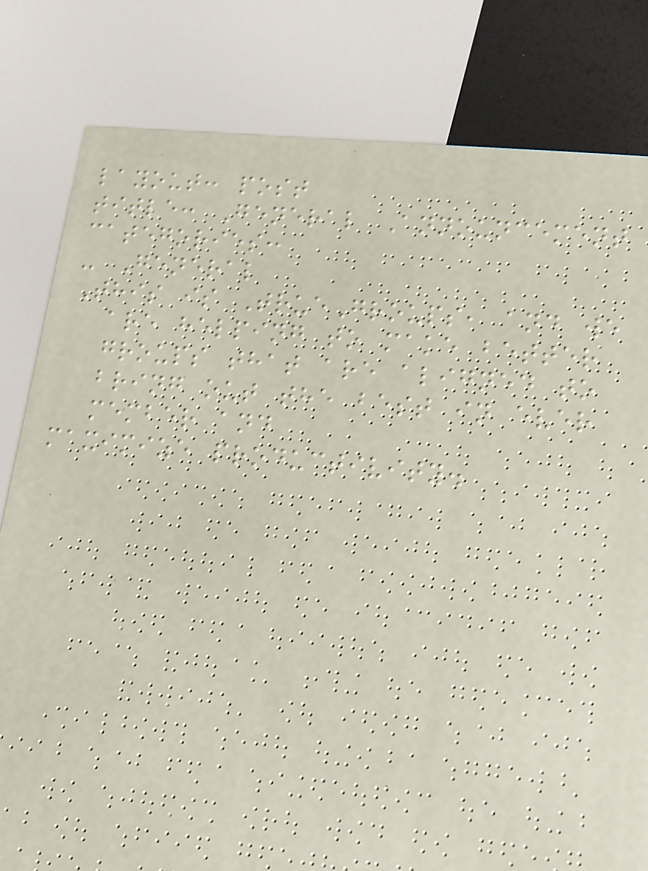layout: post
title: General Announcement
categories:
- General
This is TrueGroups, and we
are helping to make better
groups that are aligned to
bring out the best in ever
member and
maximize productivity.
